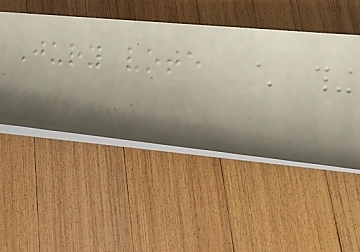Jury vote
